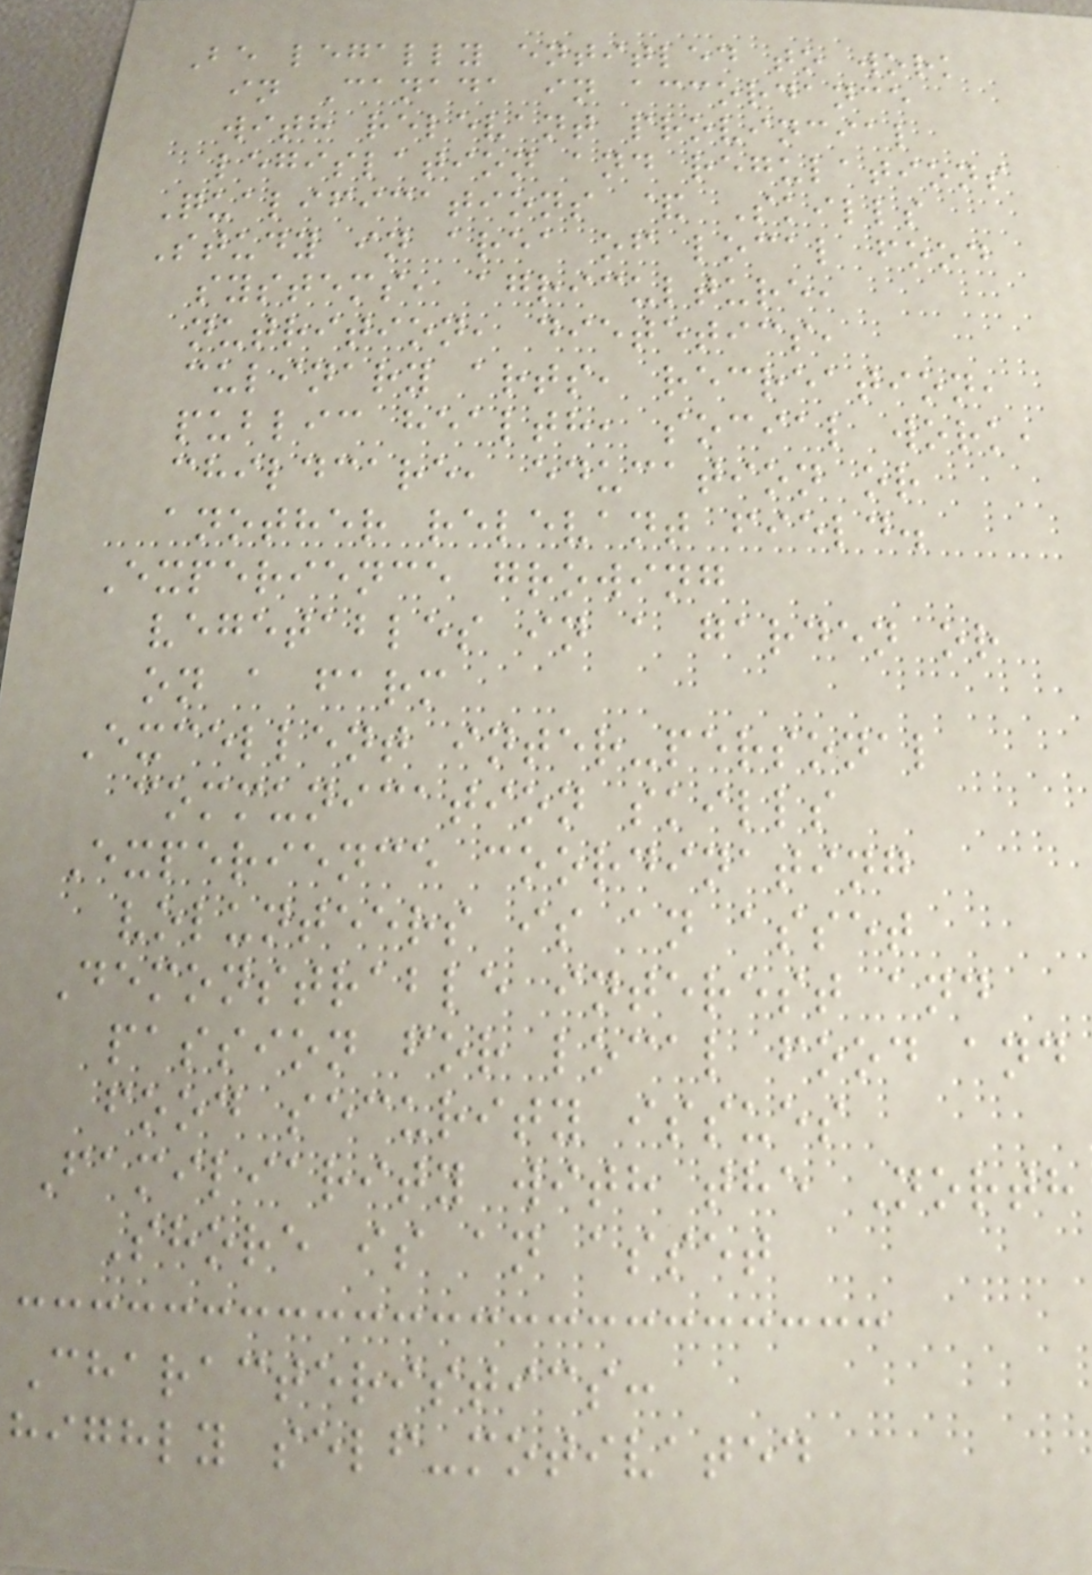Be legally entitled to work
in Canada in accordance
with relevant provincial
legislation and regulations
Qualifications & Skills
Study in area of local food
systems, agriculture,
nutrition, dietetics,
culinary arts, recreation,
public health, social work,
childcare, education or
another relevant field.
Experience growing
vegetables in a garden or
on a farm
Excellent inter-personal
communication skills
Experience coordinating
volunteers is an asset
Demonstrable interest and
passion for local food and
food security issues
Familiarity with the North
Shore is an asset
Characteristics:
highly self-motivated
